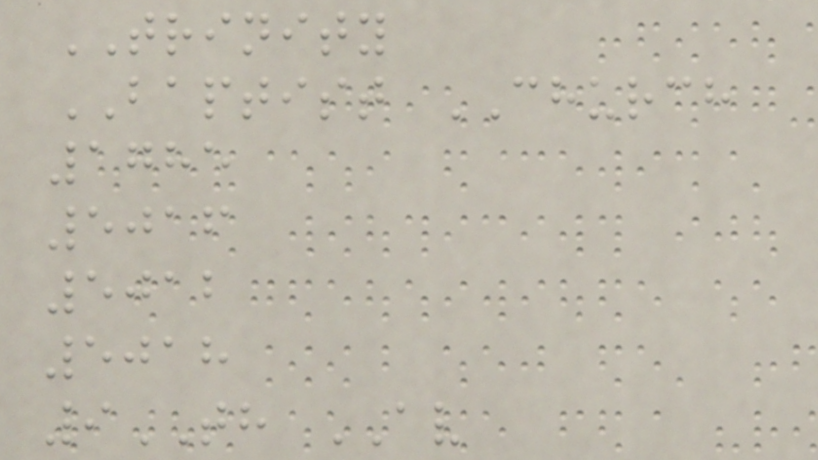TRINITY
BAPTIST CHURCH
1785
5016
5012
5018
9TH AV
